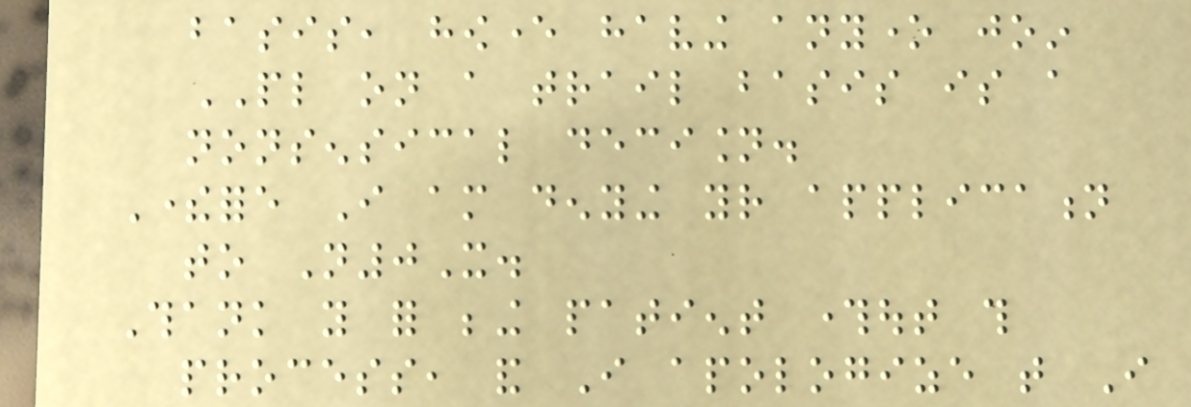basis, however having anyone join
PL on a trail basis is a
nonsensical decision.
Therefore I am denying your application
to N0X.
Thank you for being patient throughout this
process, and I apologize that I
